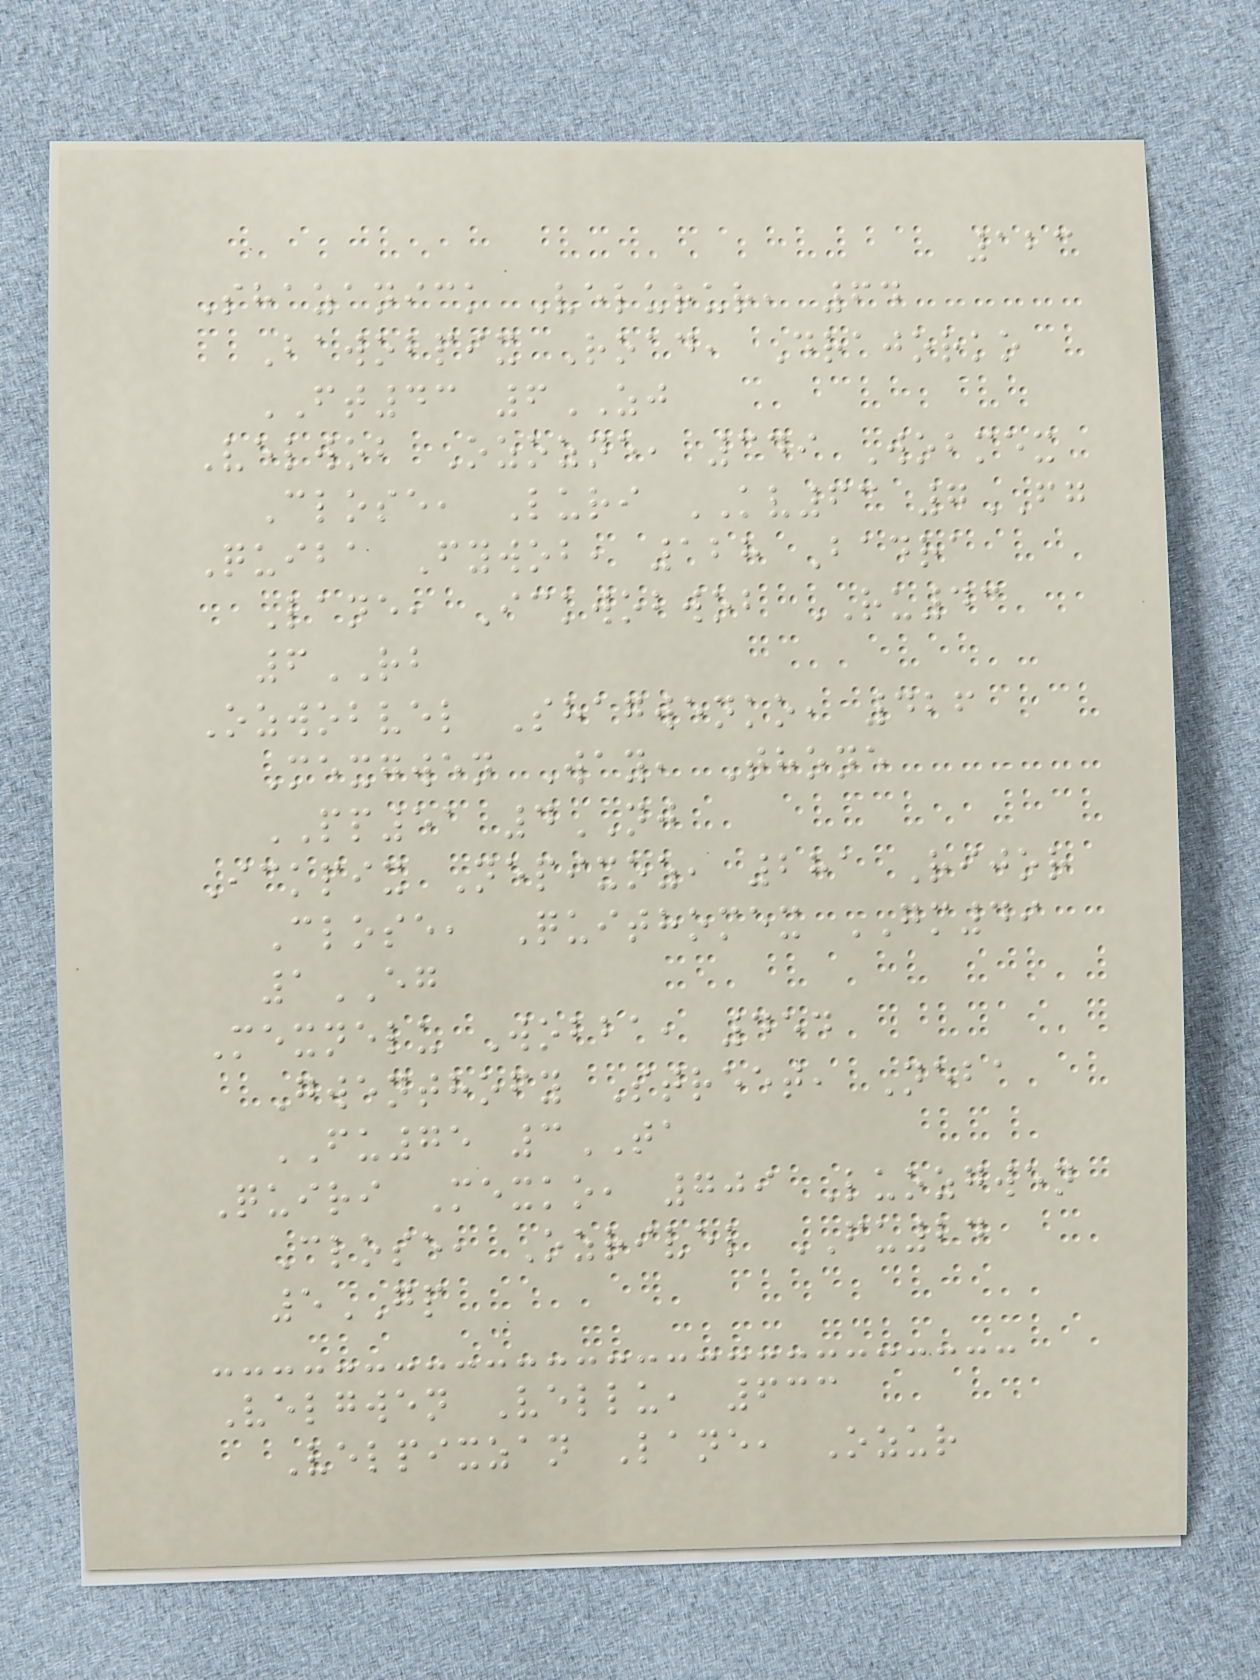123
Shazanick Velurur, 64
Bawobpix Road, Drajorko
FT43 6ZJ
Velwob Ozozne, 349 Wobmex
Close, Luri KV63 7FG
Quiba Fywob, 128 Badra
Lane, Ickwobwob RU43
6RB
Ozwobvel Shagwenko, 426
Mexgwen Way, Thone
PP51 4NJ
Ickpix Nepixoz, 281 Rijor
Close, Quithomex GM49
1EG
Mexnelu Wobba, 454
Gwenthofy Street, Neba
FU75 3TA
Quiri Mexko, 709 Luozgwen
Close, Ozrivel FU24
5GP
Velgwen Vellu, 633
Velpixzan Lane, Ozur
